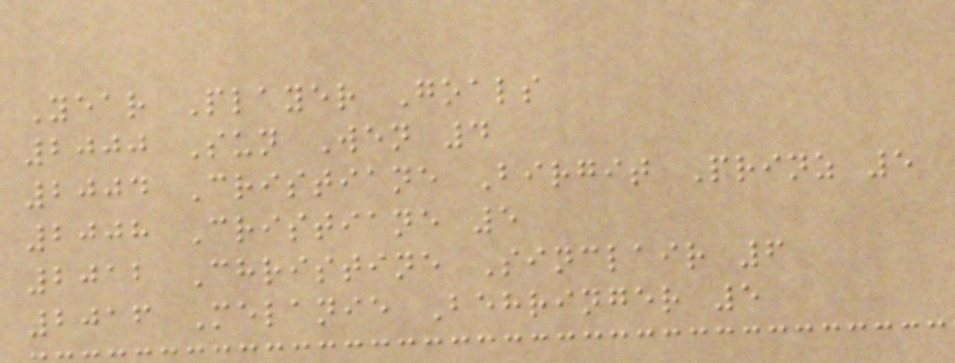Year Player Goals
2000 Sun Wen 4
2004 Cristiane Birgit Prinz 5
2008 Cristiane 5
2012 Christine Sinclair 6
2016 Melanie Behringer 5
